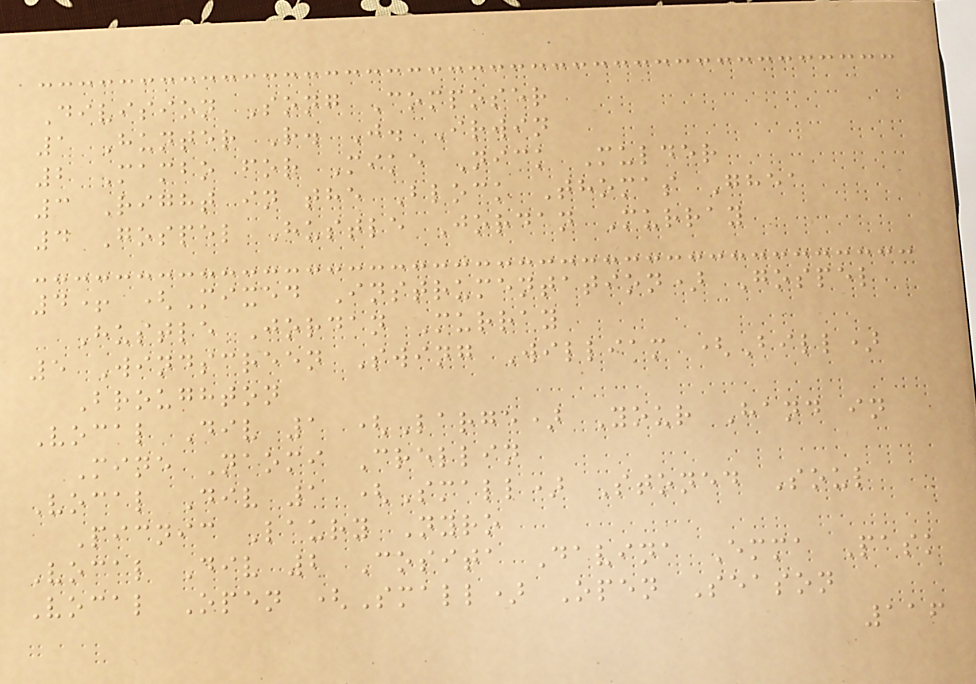Division Song Composer
1 Hunter R. J. Irwin
2 Mambo for Mike Nick Mulder
3 Right in the Block Thomas Ghea
4 Gospel Hustle Jordan Murray
4+ (Mixed Instrumentation) Gospel
Hustle Jordan Murray
5 Windscreen Swing William (Bill)
Broughton
Vocal Div 1 (Large) Your Hand in
Mine Naomi Crellin
Vocal Div 1 (Small) Stoned Soul
Picnic Laury Nyro
Vocal Div 2 Cosita Davina Emma Pask
Vocal Open (Small) Open Season
116
